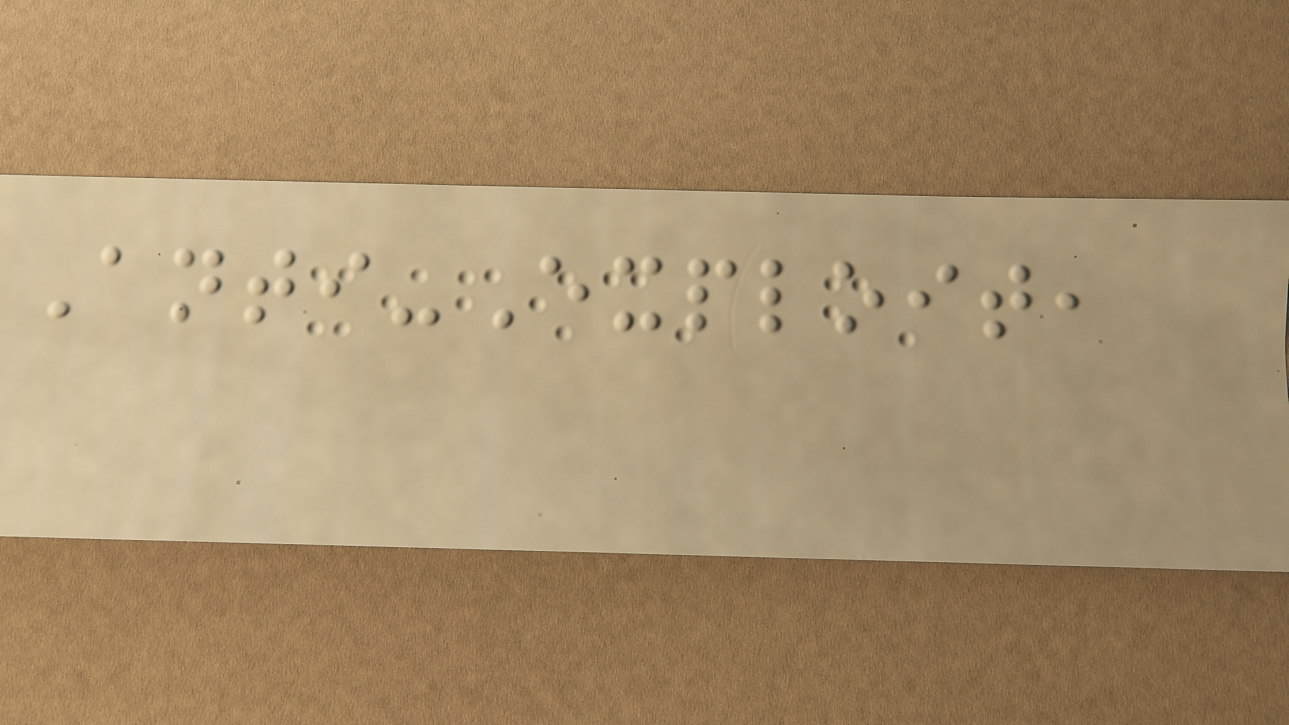Anti-Exploit,
